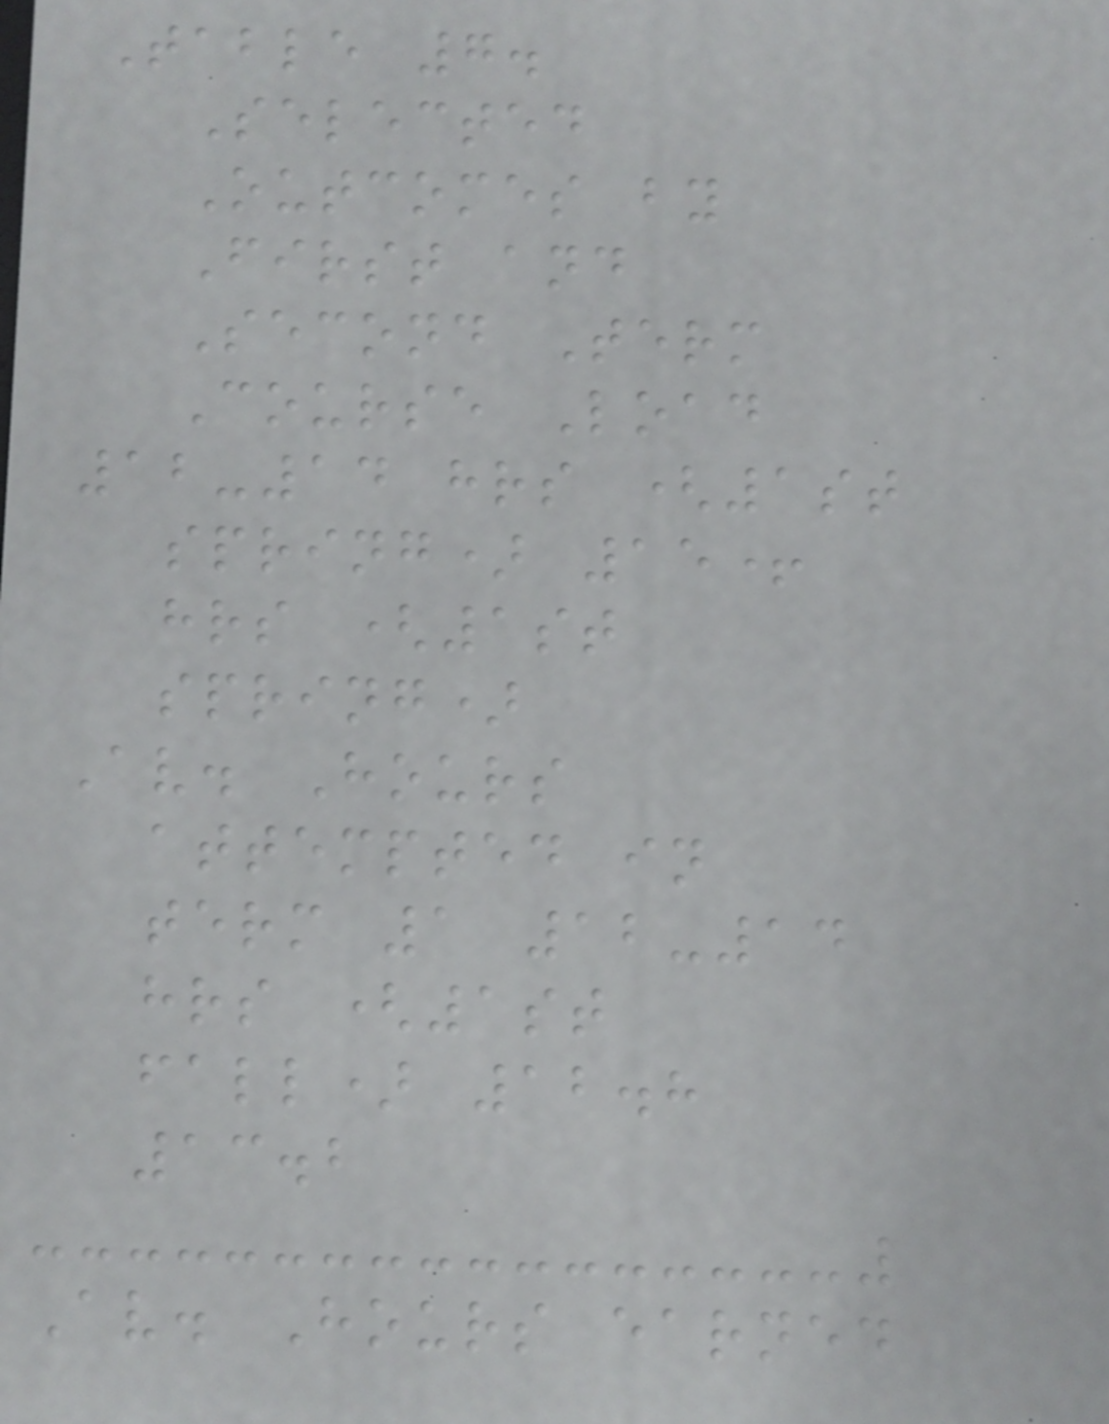Table 7.
Selected
Outcomes by
First and
Second Term
Course Load
12-14 hrs (1st
spring) 15+
hrs (1st
spring)
Av. Hours
attempted in
term 1 12-14
hrs (1st
fall) 12.8
13.2
Av. Hours earned
